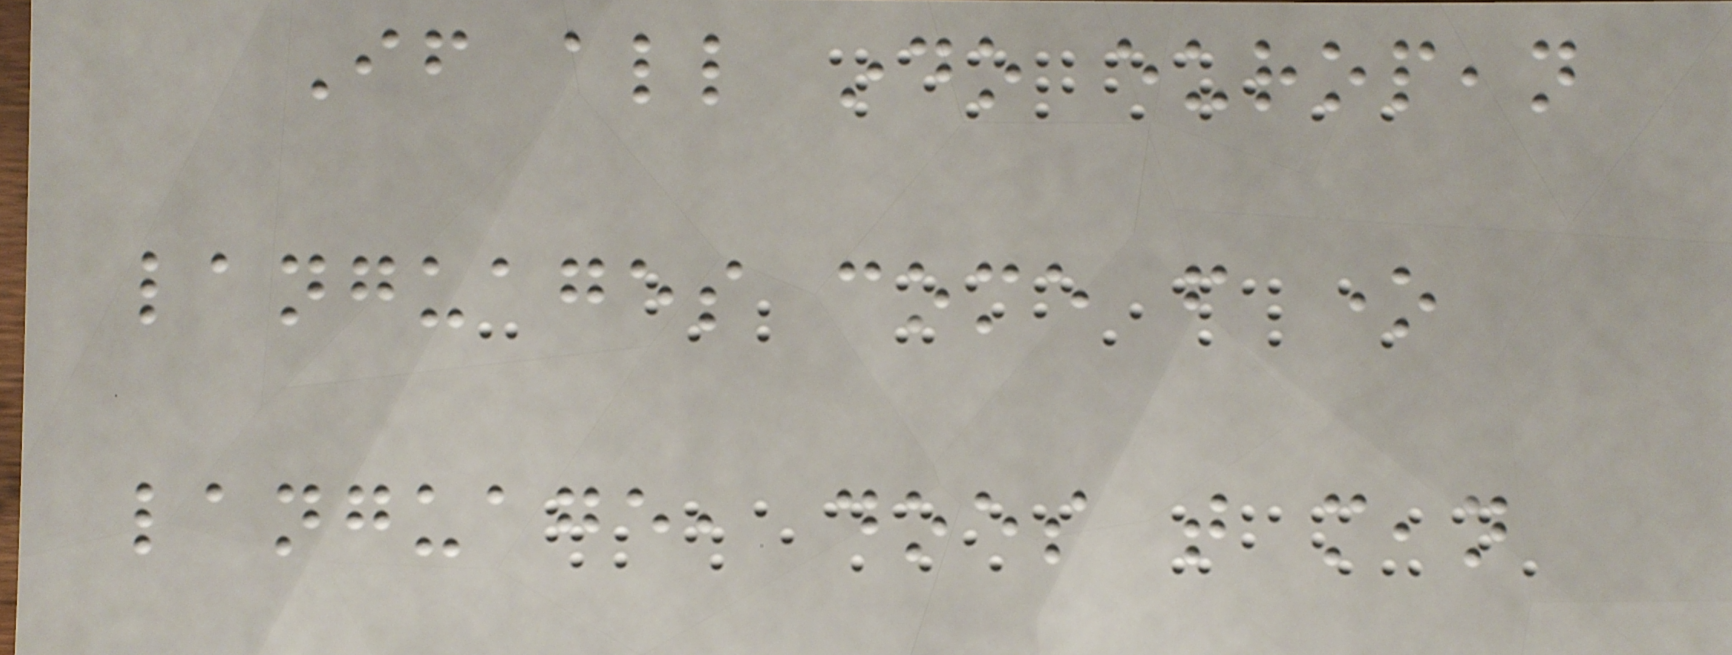If all indo european
languages come from one
language, does that mean
